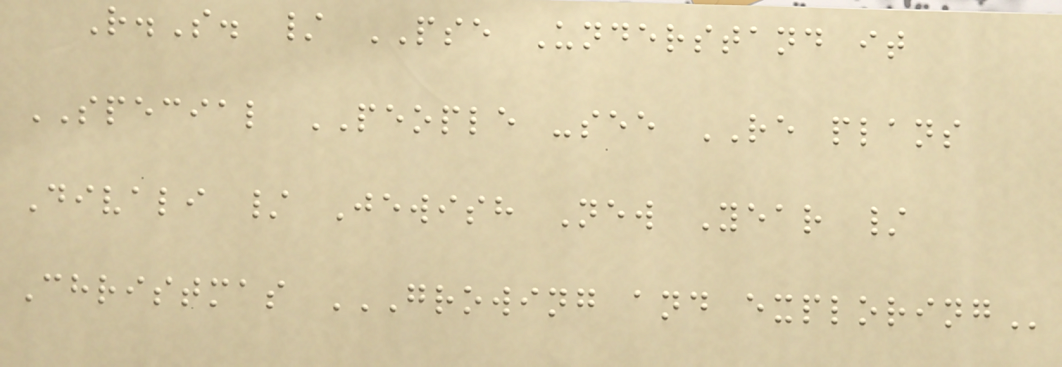R.S. / PSE Understand it
SPECIAL PEOPLE -see RE plans
Divali / Jewish New Year /
Christmas GROWING AND EXPLORING
